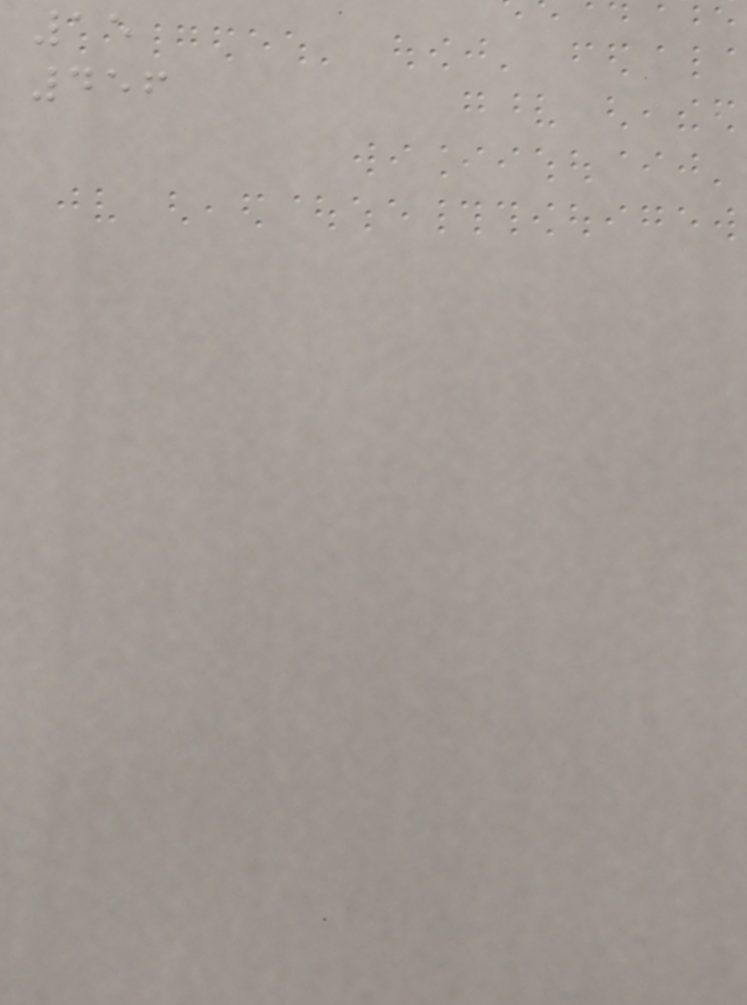15
456
